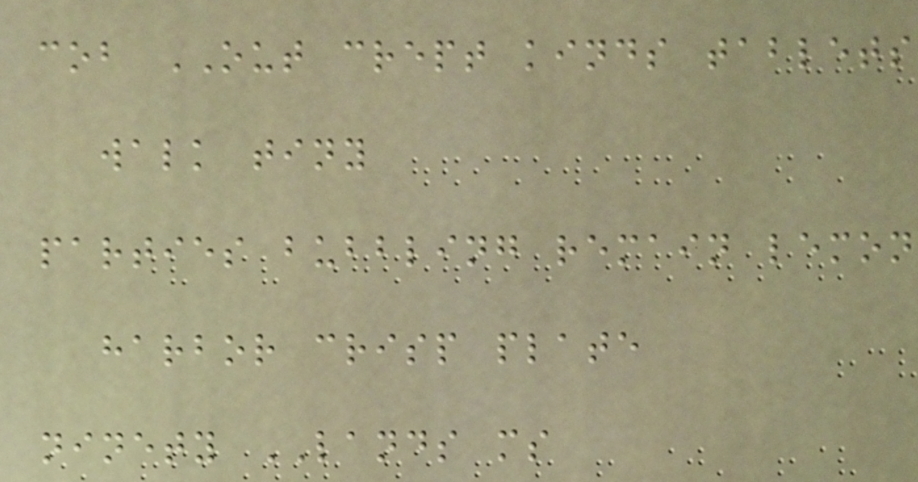cob OUT crept kinds tablets
walk tiny
parties bubbling remain lemon
harbor crisp plate
ninety LANDS ms
